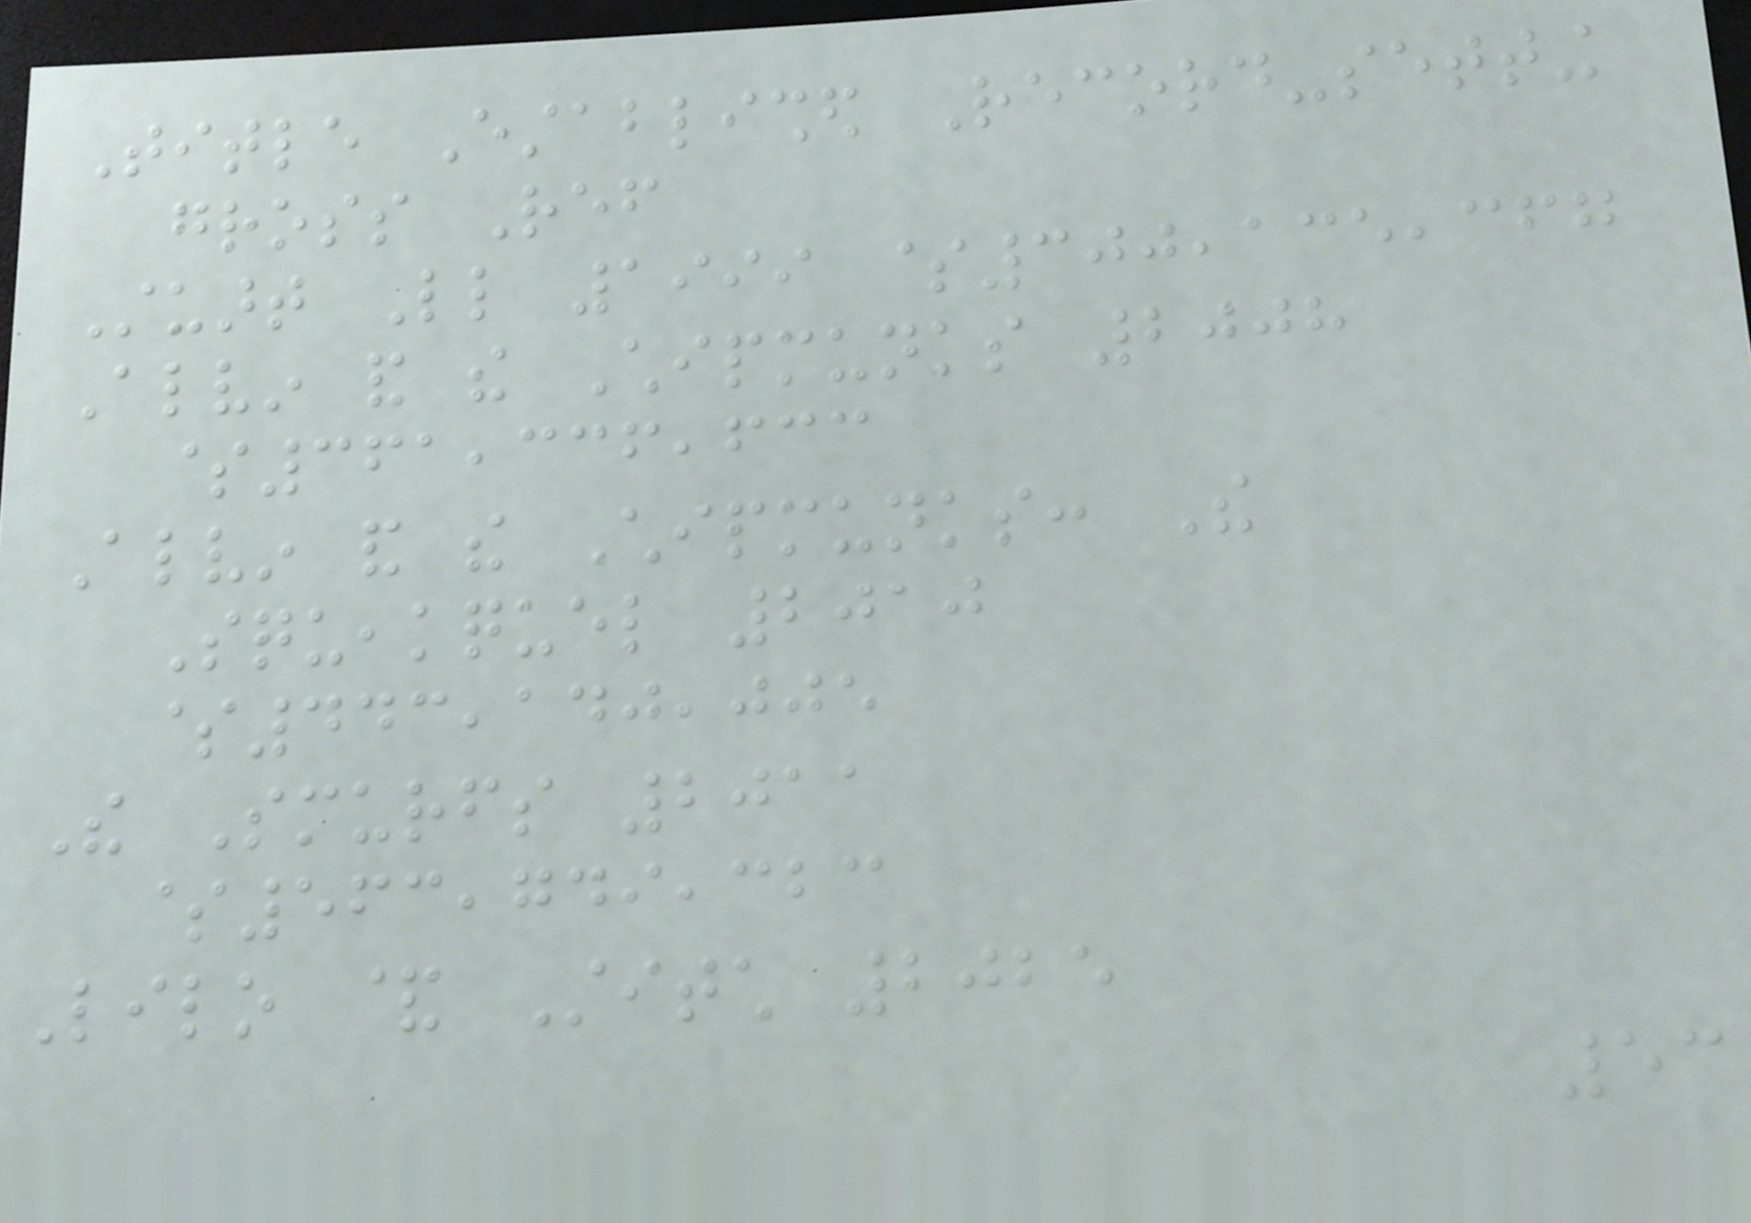Title Established Record-setting
gross Ref
Stuart Little 1999 $300,135,367
Alvin and the Chipmunks 2008
$361,336,633
Alvin and the Chipmunks: The
Squeakquel 2010
$443,140,005
The Smurfs 2011
$563,749,323
Lilo & Stitch 2025
53
